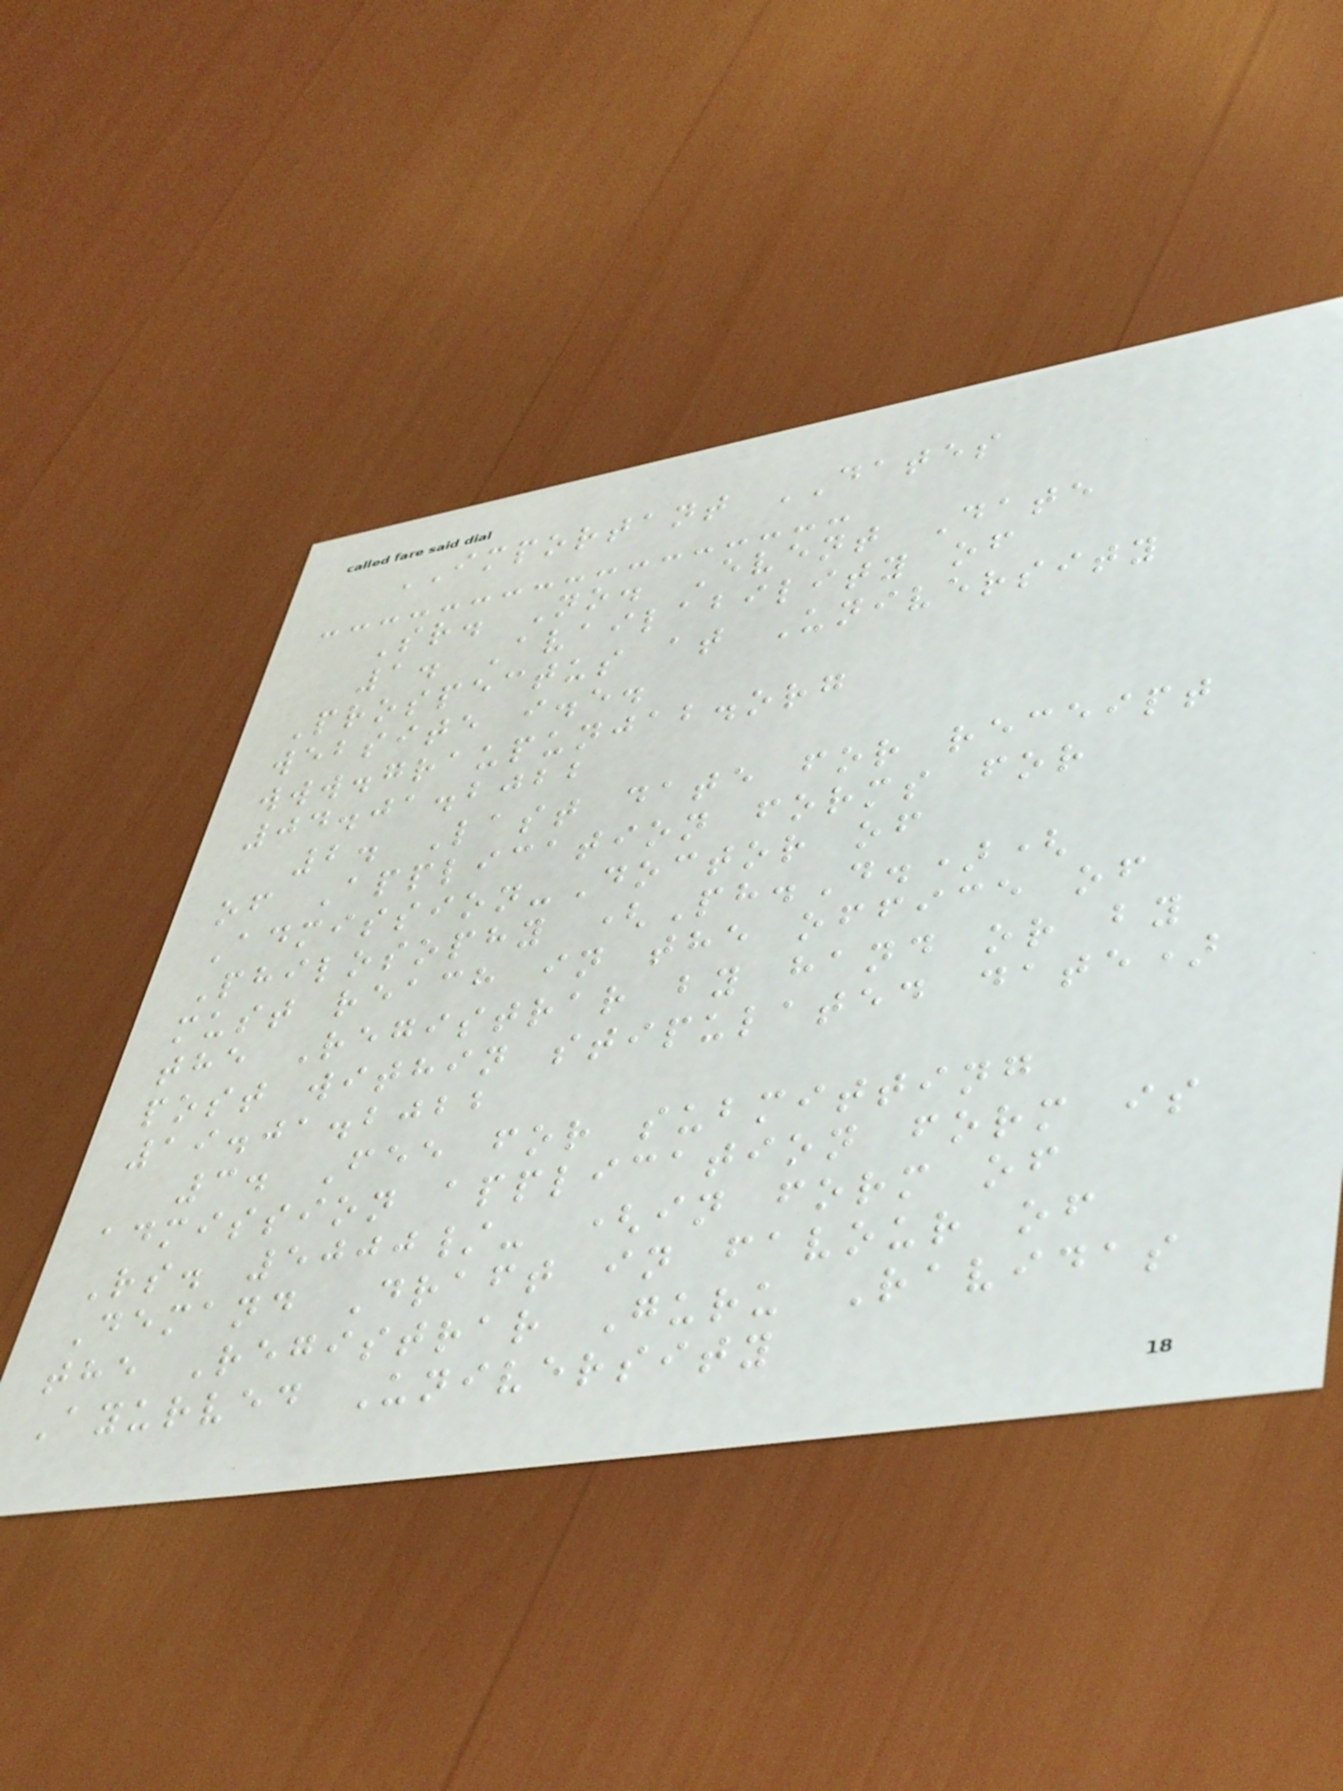IMPORTANT DATES
Sr. No. Event Date
1. Availability of
Prospectus at University
website i.e.
www.graupunjab.org
04.01.2022
2. Last date for receipt
of Application forms for
Admission-Doctor of
Philosophy (Ph.D.)(
must reach in the office of
the Registrar by hand or by
post within stipulated date)
19.01.2022
3. Fee for submitting
admission application form is
Rs. 5000/- (in form of
Demand Draft in favour of
the Registrar Guru Ravidas
Ayurved University
